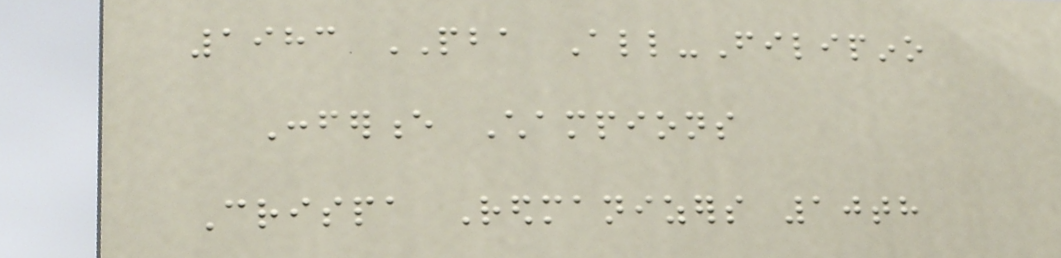1983 PBA All-Filipino
Conference Champions
Crispa Redmanizers 10th
